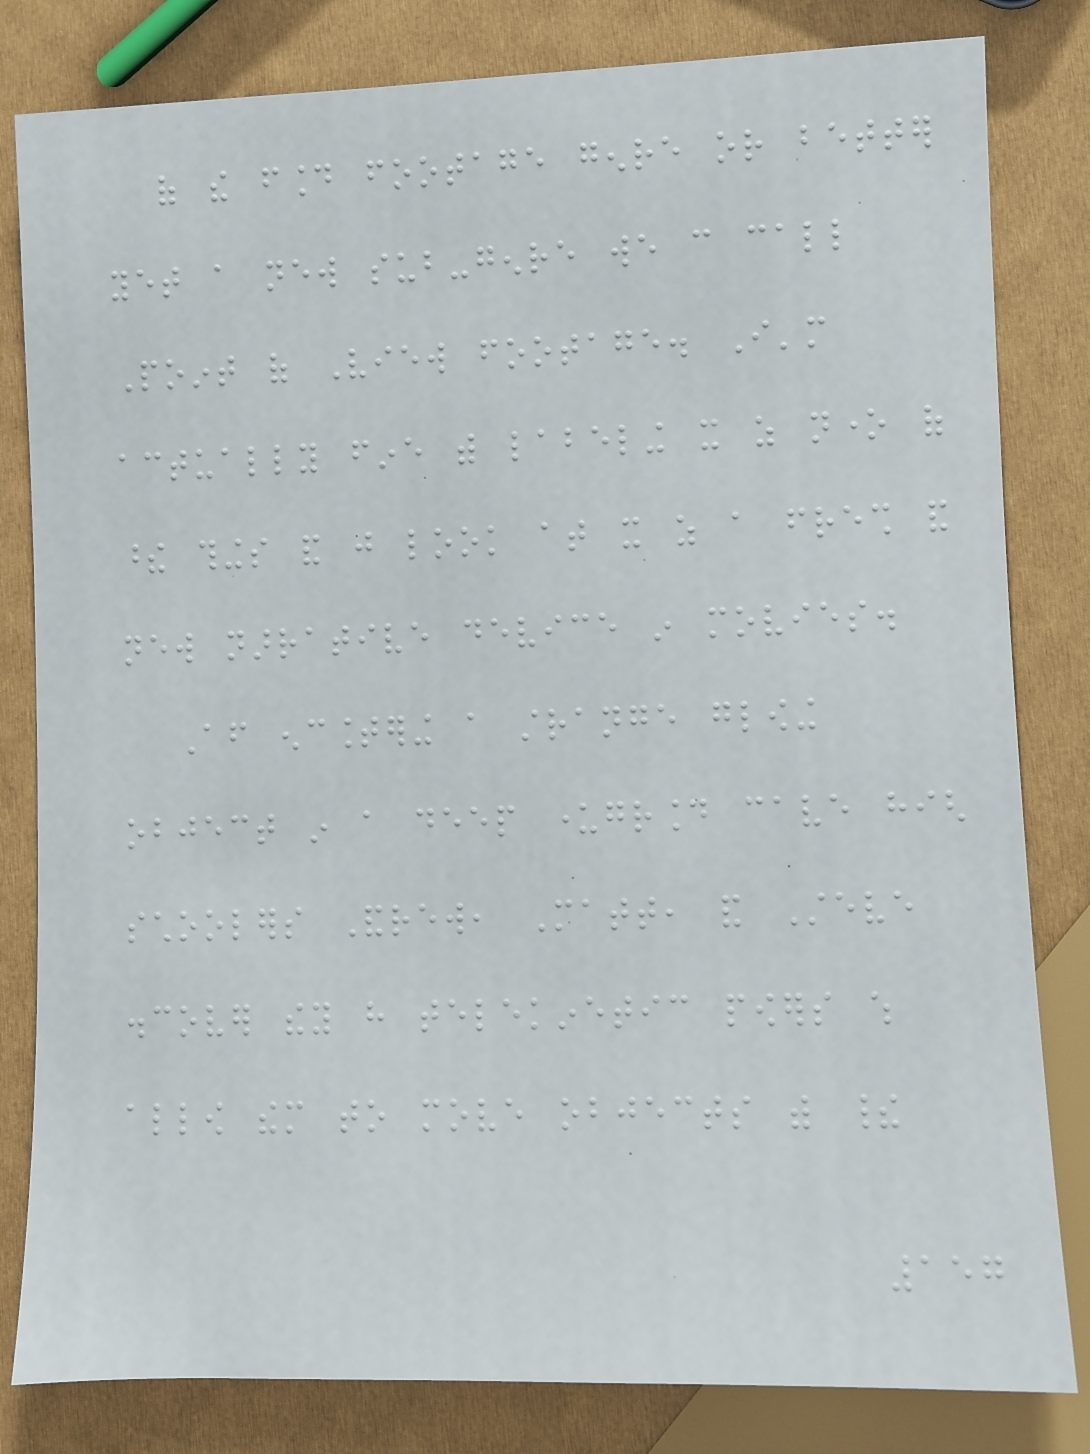of the found footage genre or better
yet a new sub-genre we can call
Point of View footage. I'm
actually fine with labeling it as none of
these things and just look at it as a fresh and
new narrative device in movies.
After encountering a strange glowing
object in a deep underground cave high
schoolers Andrew, Matt, and Steve
discover they have telekinetic powers which
allow them to move objects with their
157
